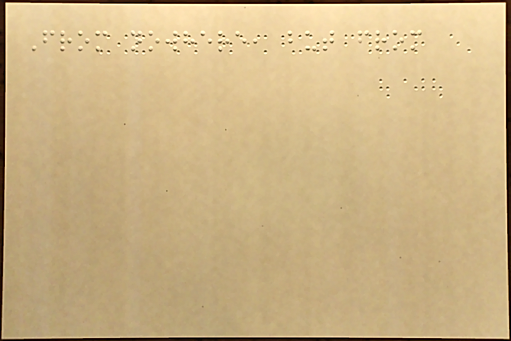From nowhere, but from
